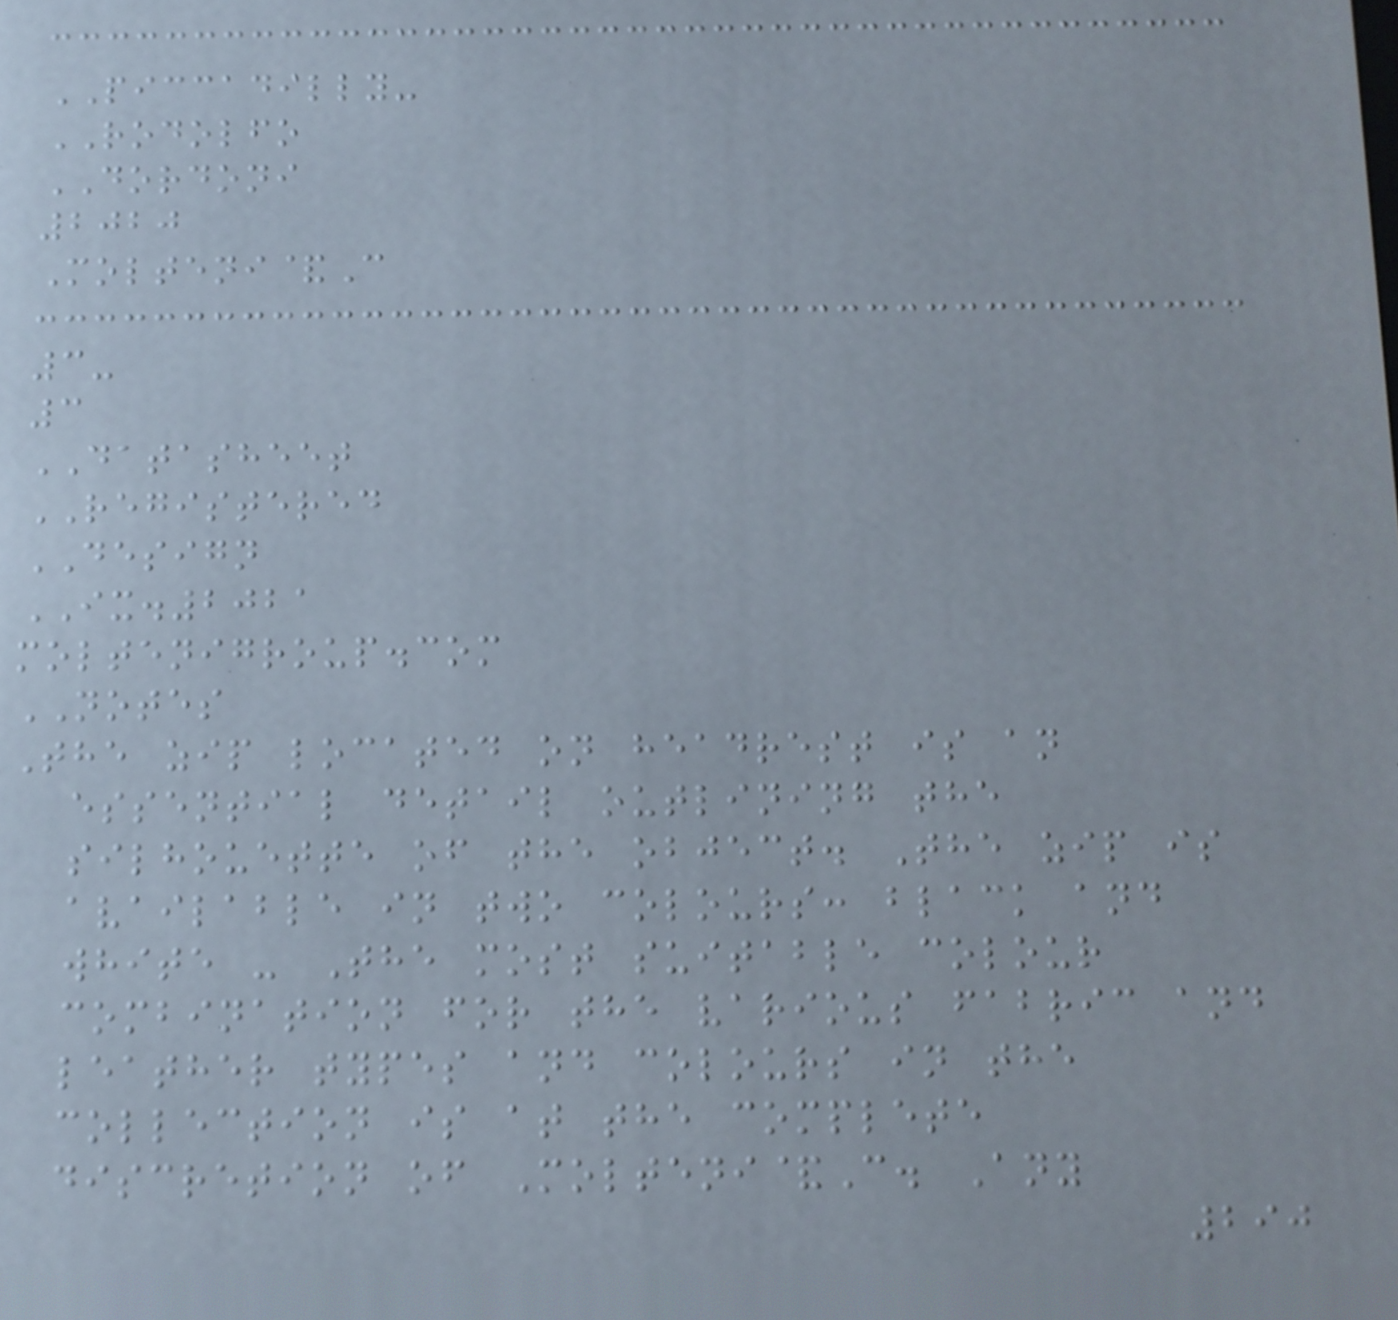PICCADILLY-
RODOLFO
DORDONI
2020
Molteni&C
3-
3
DATASHEET
REGISTERED
DESIGN
IX.2021
moltenigroup.com
NOTES
The zip located on headrest is an
essential detail outlining the
silhouette of the object. The zip is
available in two colours: black and
white - The most suitable colour
combination for the various fabric and
leather types and colours in the
collection is at the complete
discretion of Molteni&C. Any
290
